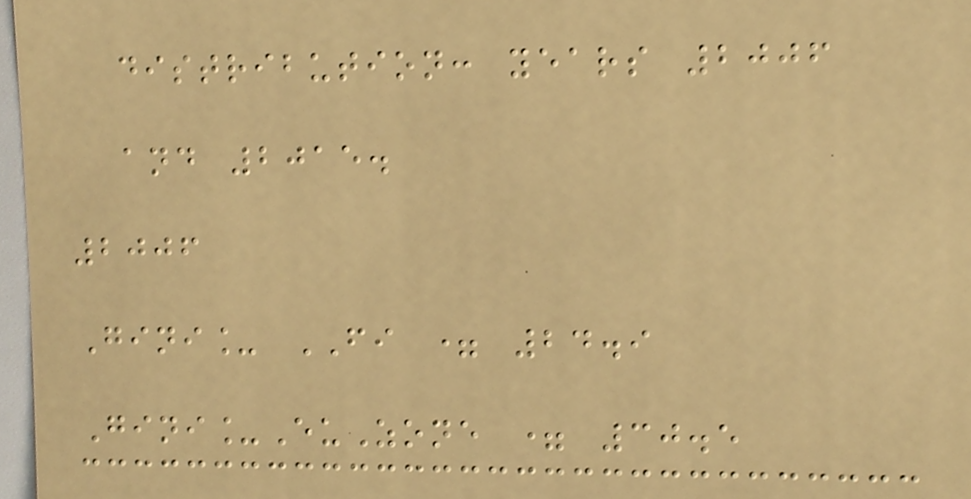distribution: years 2006
and 2015.
2006
Gini_ FI = 24.9
Gini_EuZone = 30.5
